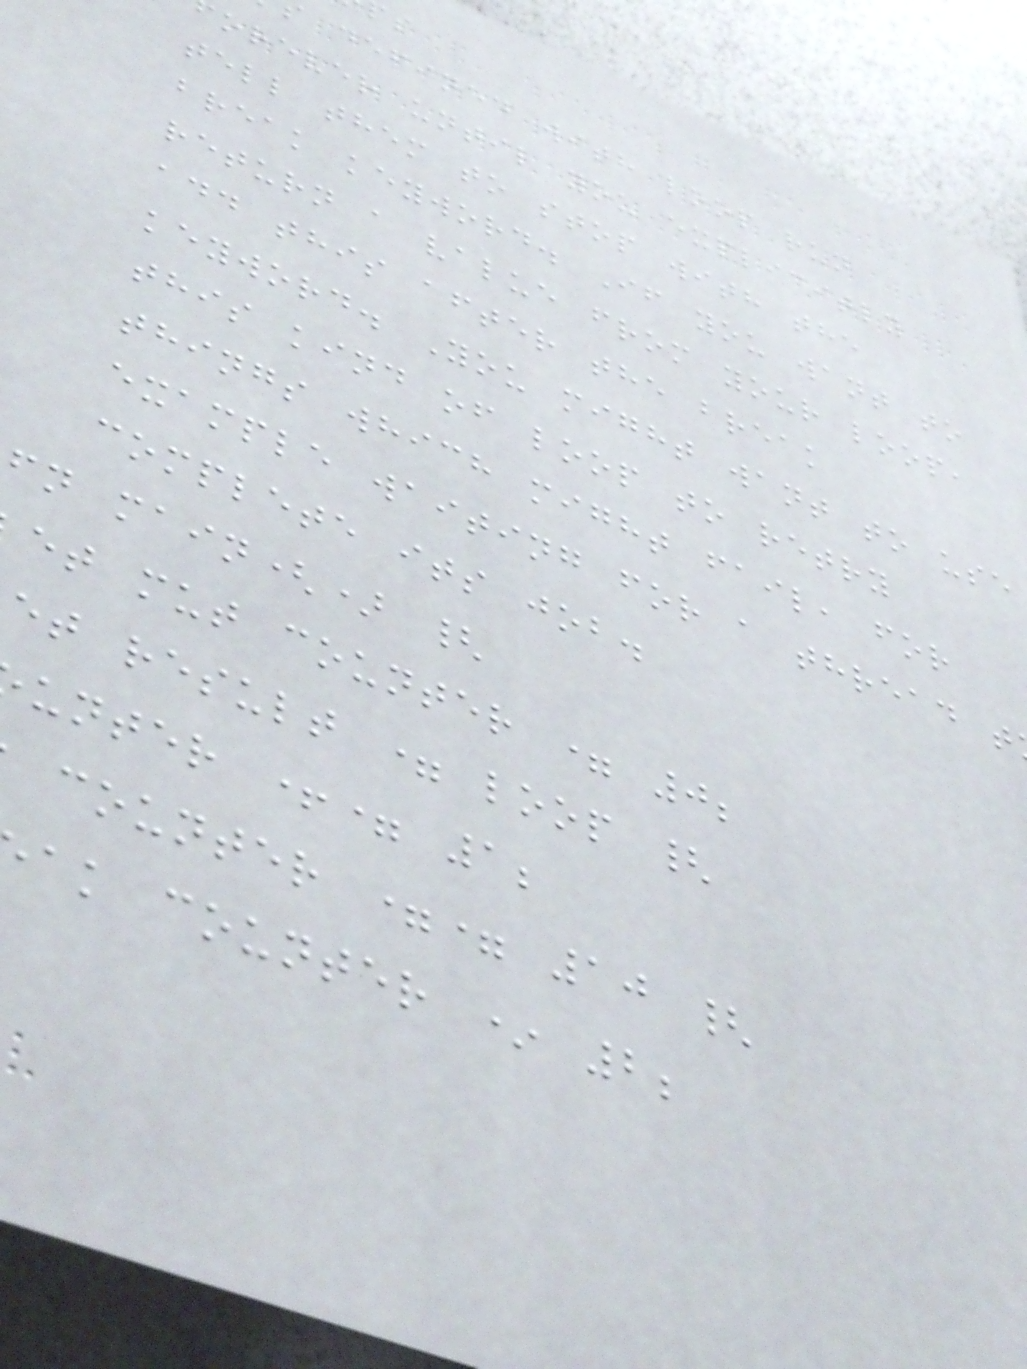defined with loop run
orever until you explicitly
tell them to stop with the
break keyword. If you want to
return a value from your loop,
add this after the break
keyword. You might want to use
this kind of loop to retry
things which might fail, for
example waiting for a thread t
complete its job.
fn main() {
et mut counter = 0;
et result = loop {
unter += 1;
counter == 10 {
ak counter * 2;
